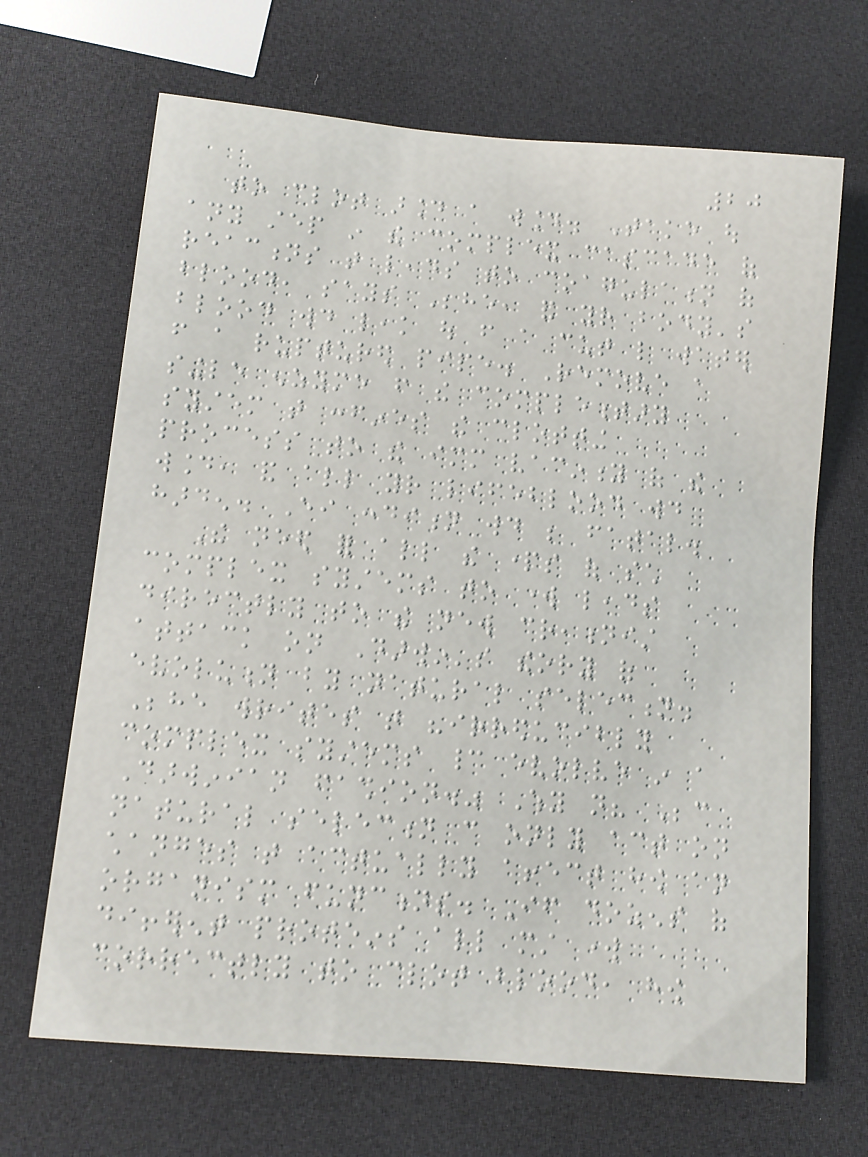20
to clot around a wound. Take out
any step in the complex cascade of
reactions that leads to coagulation of
blood, says Behe, and your body's
blood would leak out from a cut like water
from a ruptured pipe. Remove a
single enzyme from the complementary
system that confines the clotting
process to the immediate vacinity of the
wound, and all your lifeblood would
harden. Either condition would be fatal.
The need for all the parts of such
complex systems to work leads
directly to the new creationist
attack on Darwin's theory of
evolution by natural selection.
Behe writes that "irreducibly
complex systems cannot evolve in a
Darwinian fashion." Why not? Because
natural selection can only act on
changes that actually affect how an
organism functions. If dozens of
different proteins all must work
correctly to clot blood, how
